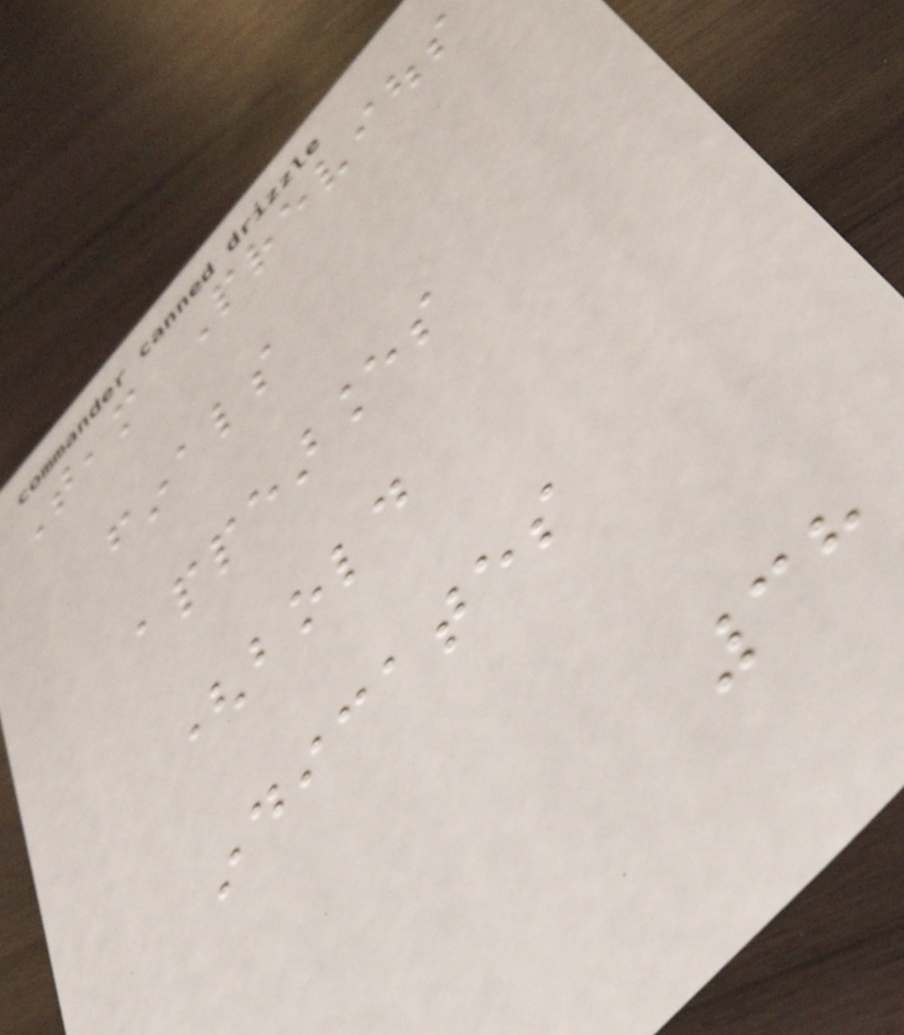Team Previous
finals
appearances
(bold
indicates
38
